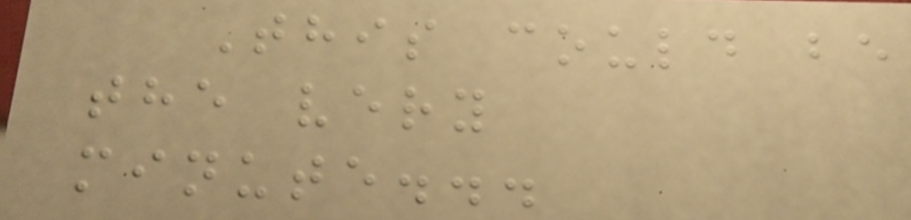This could be
the very
minute...
